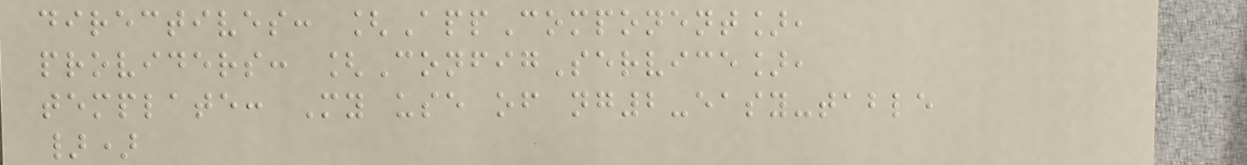directives: [AppComponent],
providers: [ConfigService],
template: My use of ng2-easy-table
})
